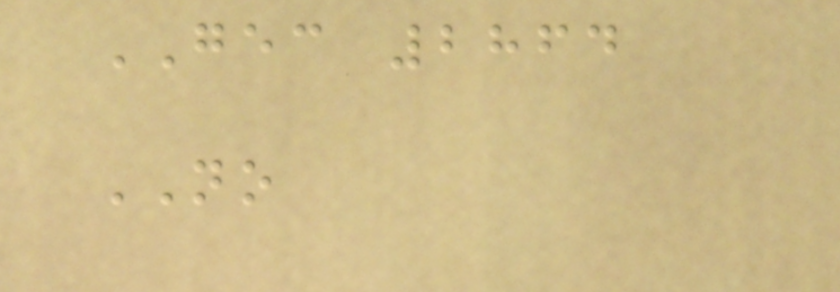GEC 2864
NO
